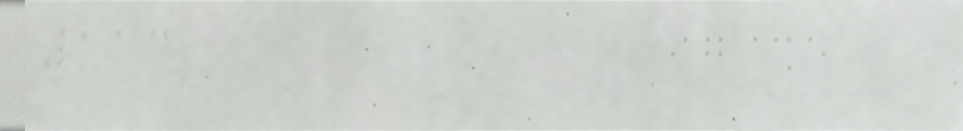113
